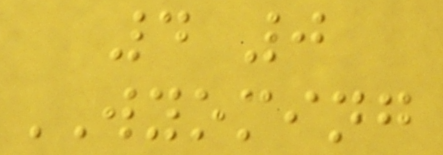4 0
WYOMING
